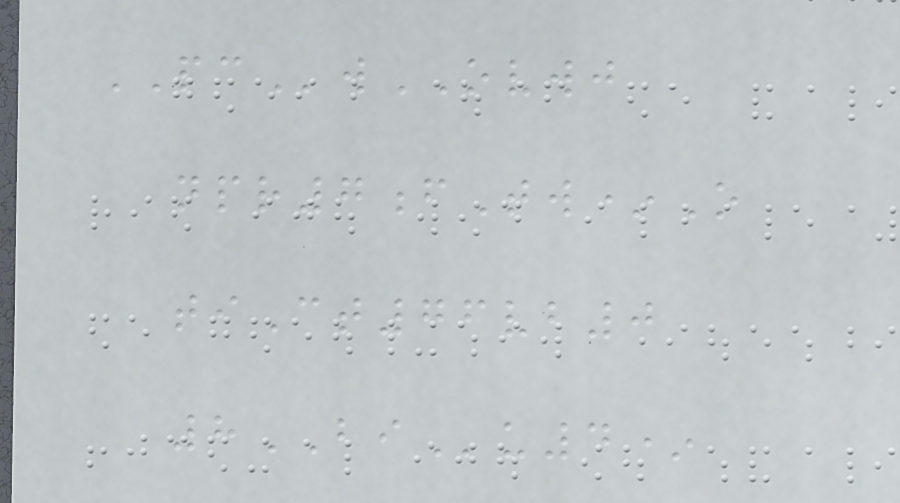PCwOVWJ
npr7fTw*O
tiCt76vb0
8BIu4*
